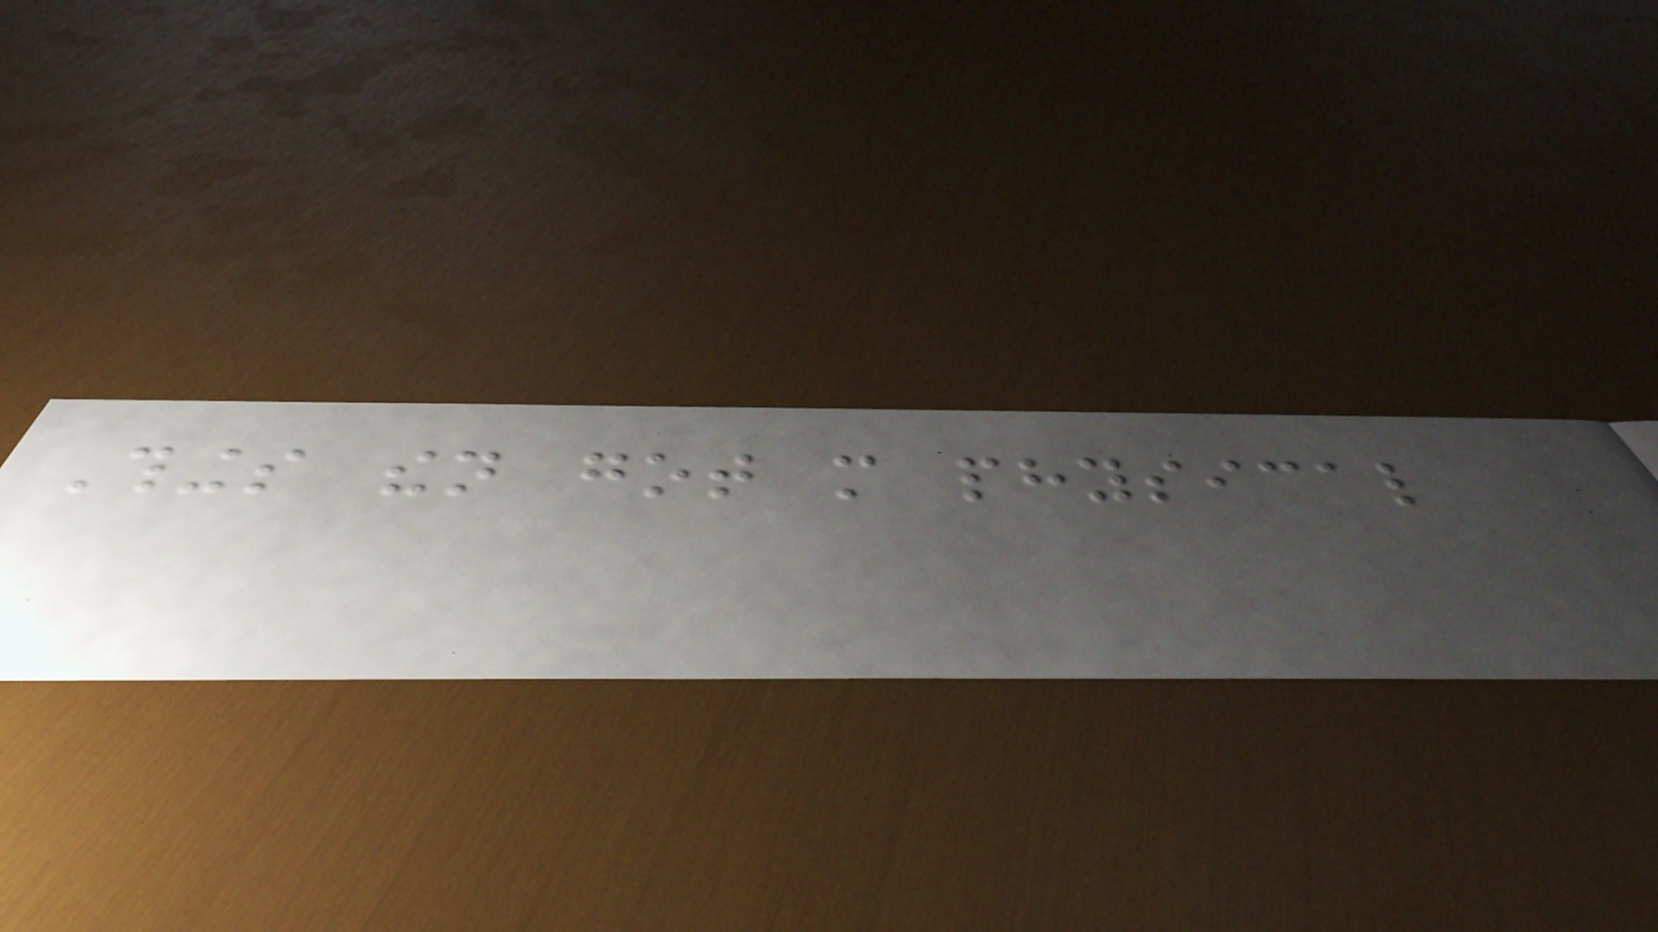Things then got more physical
